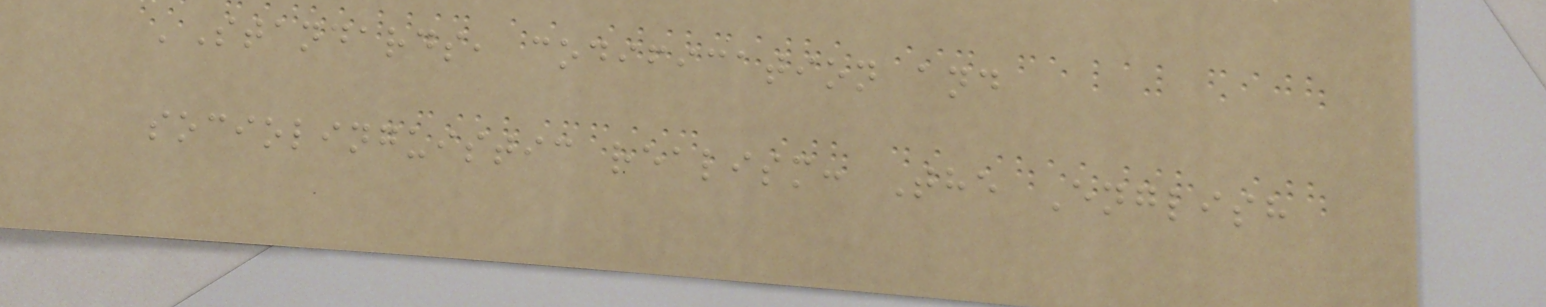'Standards, codification and
sociolinguistic realism: The English
